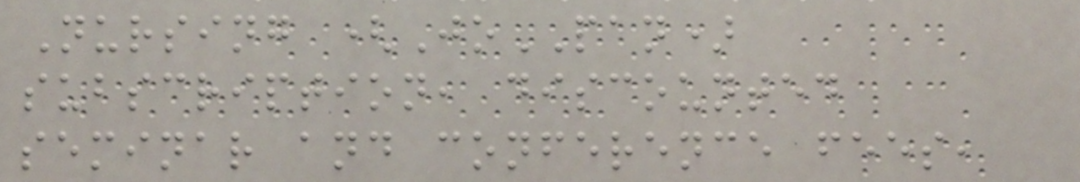Nursing (JoPAN)
subscription, discounted
seminar and conference fees,
